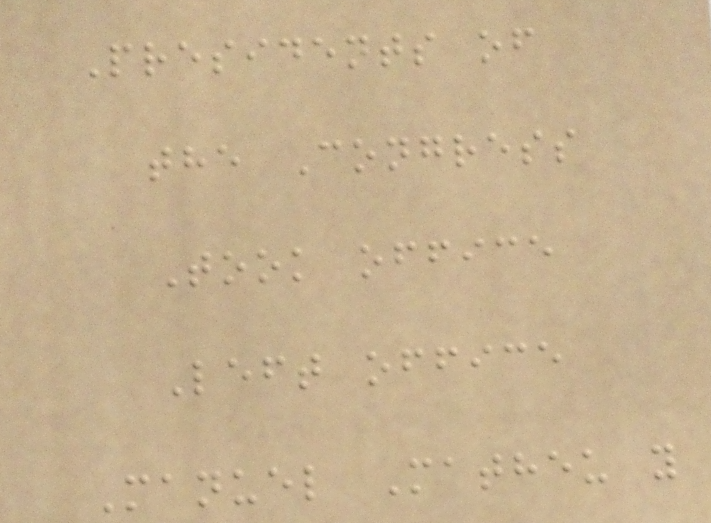Presidents of
the Congress
Took office
Left office
Manuel Matheu y
